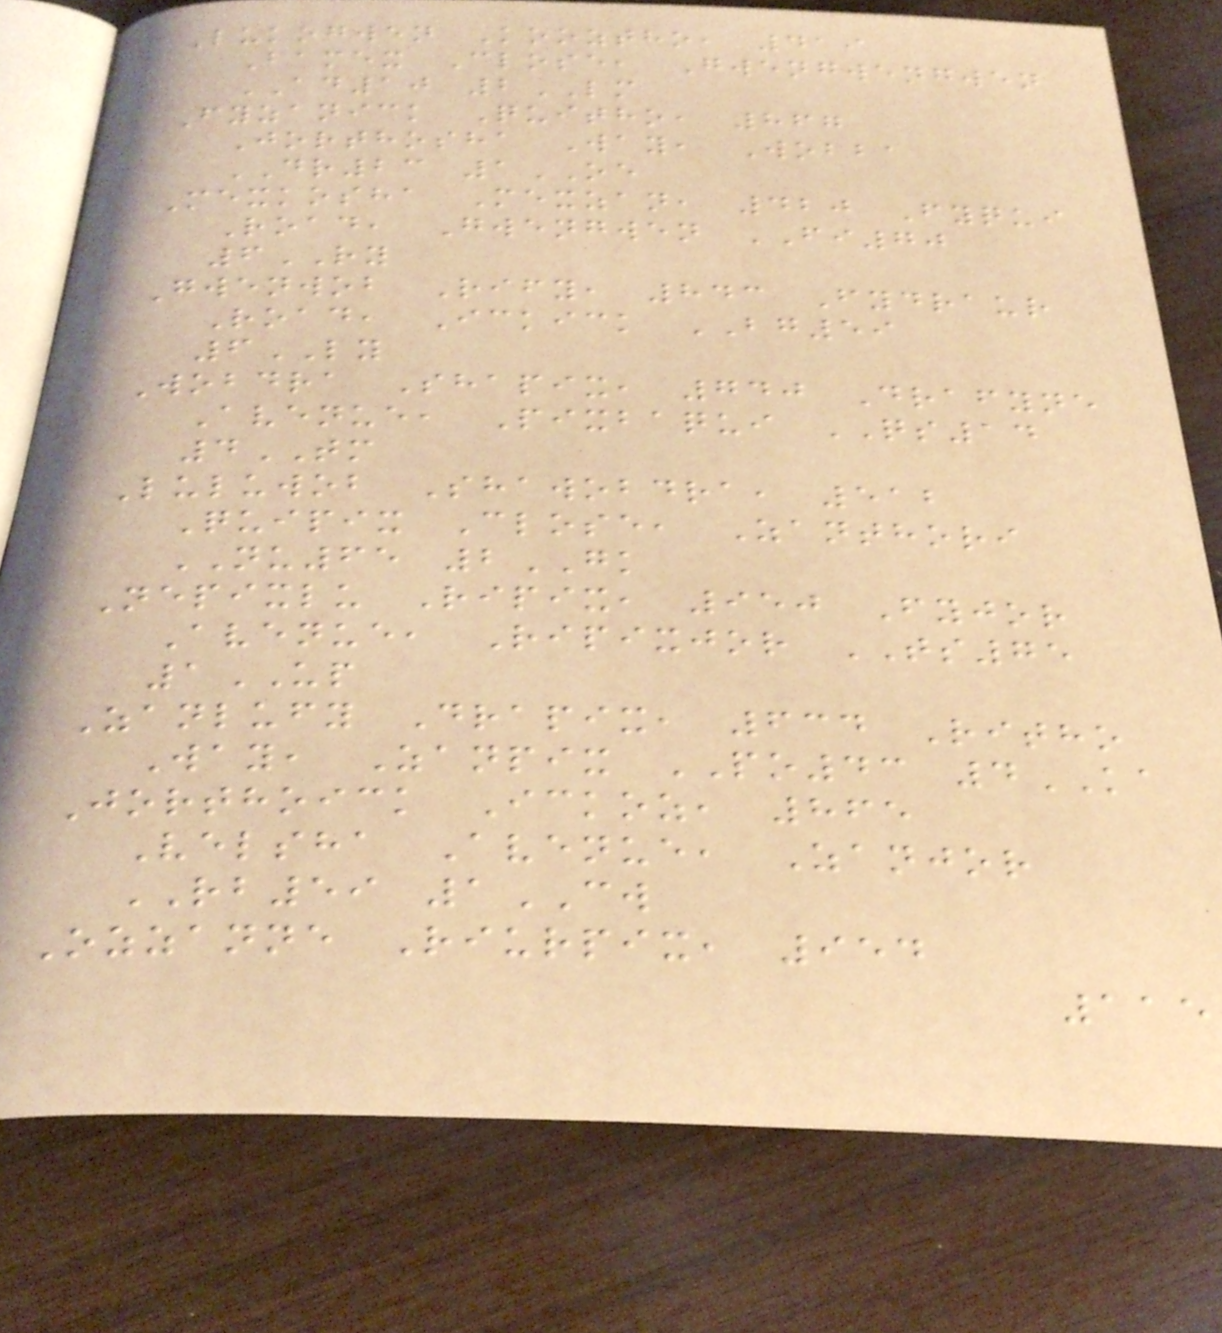Lukogwen Kooztho, 419
Bamex Close, Gwengwengwen
AD10 2LM
Fyzanick Quitho, 867
Jorthosha Way, Wobba
DR23 1OE
Mexkosha Mexzan, 420 Fyqui
Road, Gwengwen FI70
6RY
Gwenwob Rify, 843 Fydraur
Road, Ickick BG59
6LY
Wobdra Shapix, 740 Drafyne
Avenue, Pixbaqui QS14
4TM
Luluwob Shawobdra, 512
Quipix Close, Zanthori
NU65 2GK
Nepixlu Ripix, 950 Fyjor
Avenue, Ripixjor TS75
1UP
Zanlufy Drapix, 634 Ritho
Way, Zanpix PO43 4KA
Jorthoick Ickoz, 865
Velsha Avenue, Zanjor
RB59 1CW
Ozzanne Riurpix, 954
115
